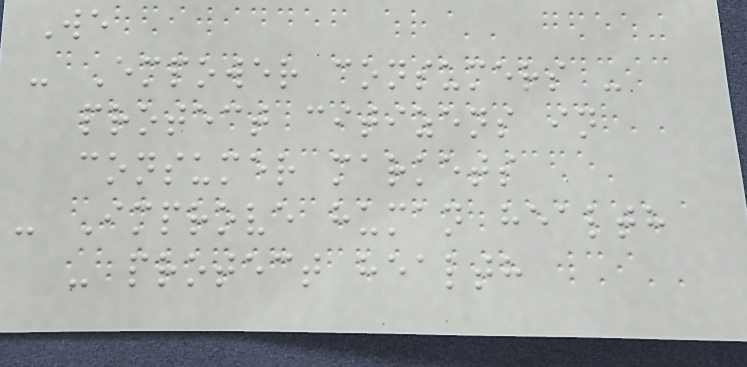We
- Empower consumers -
protect citizens in
consumer markets
- Improve human health
- protect health
